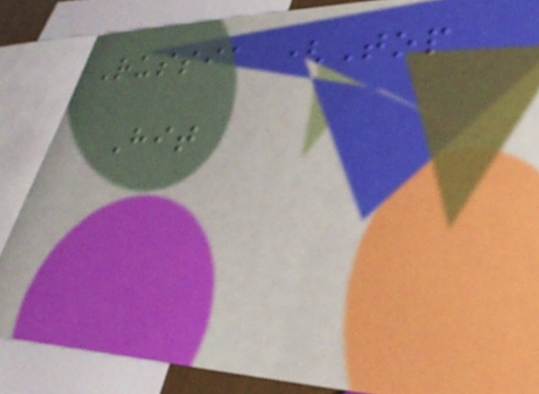Russia (Top
Hit
